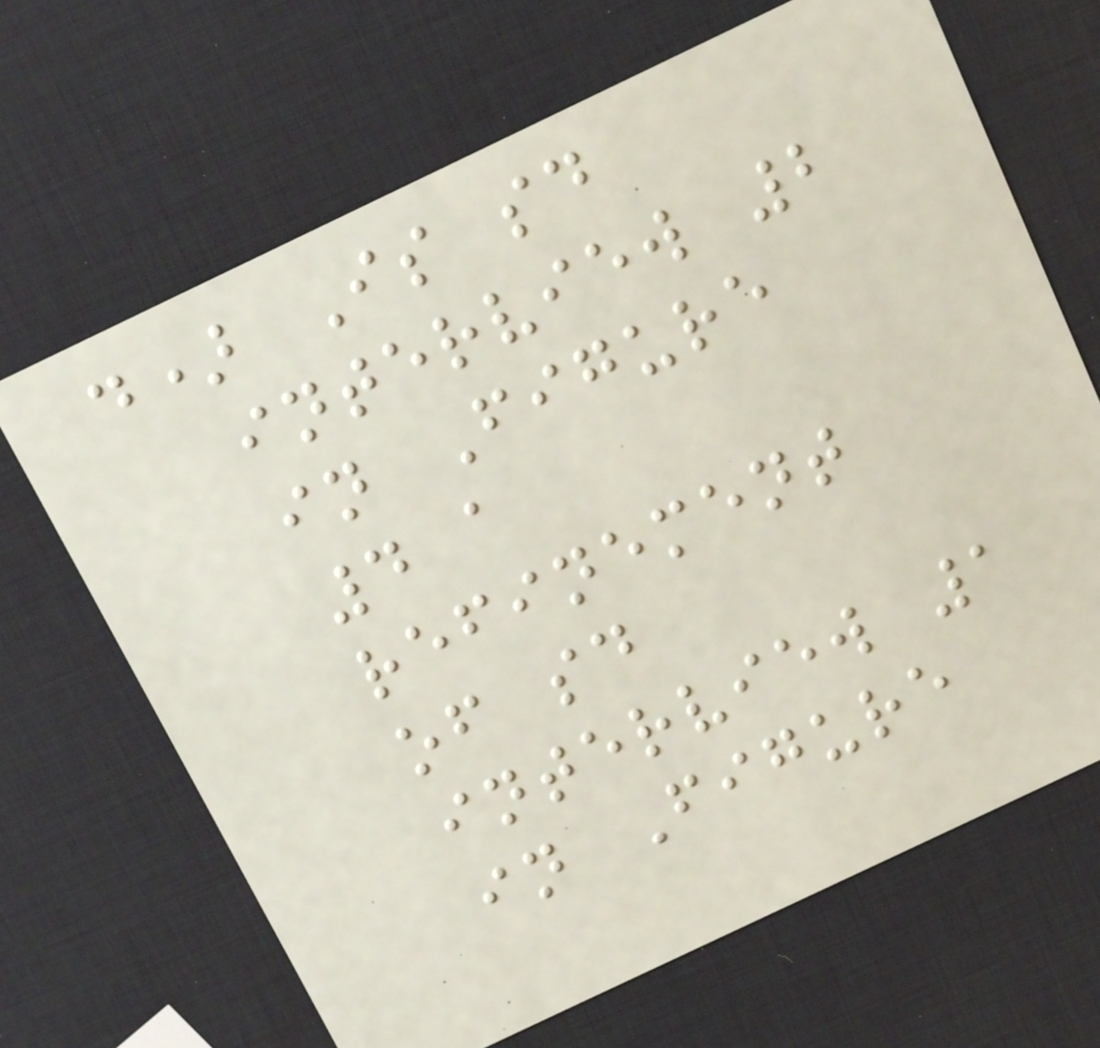d) Is sd
interview 2
in Figure
4 a
refinement
of sd
interview 1
in Figure
